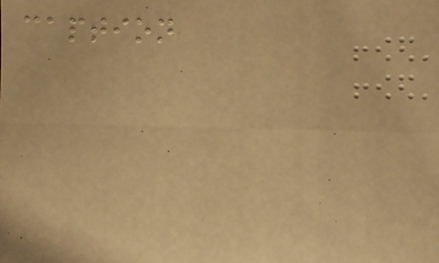caption
